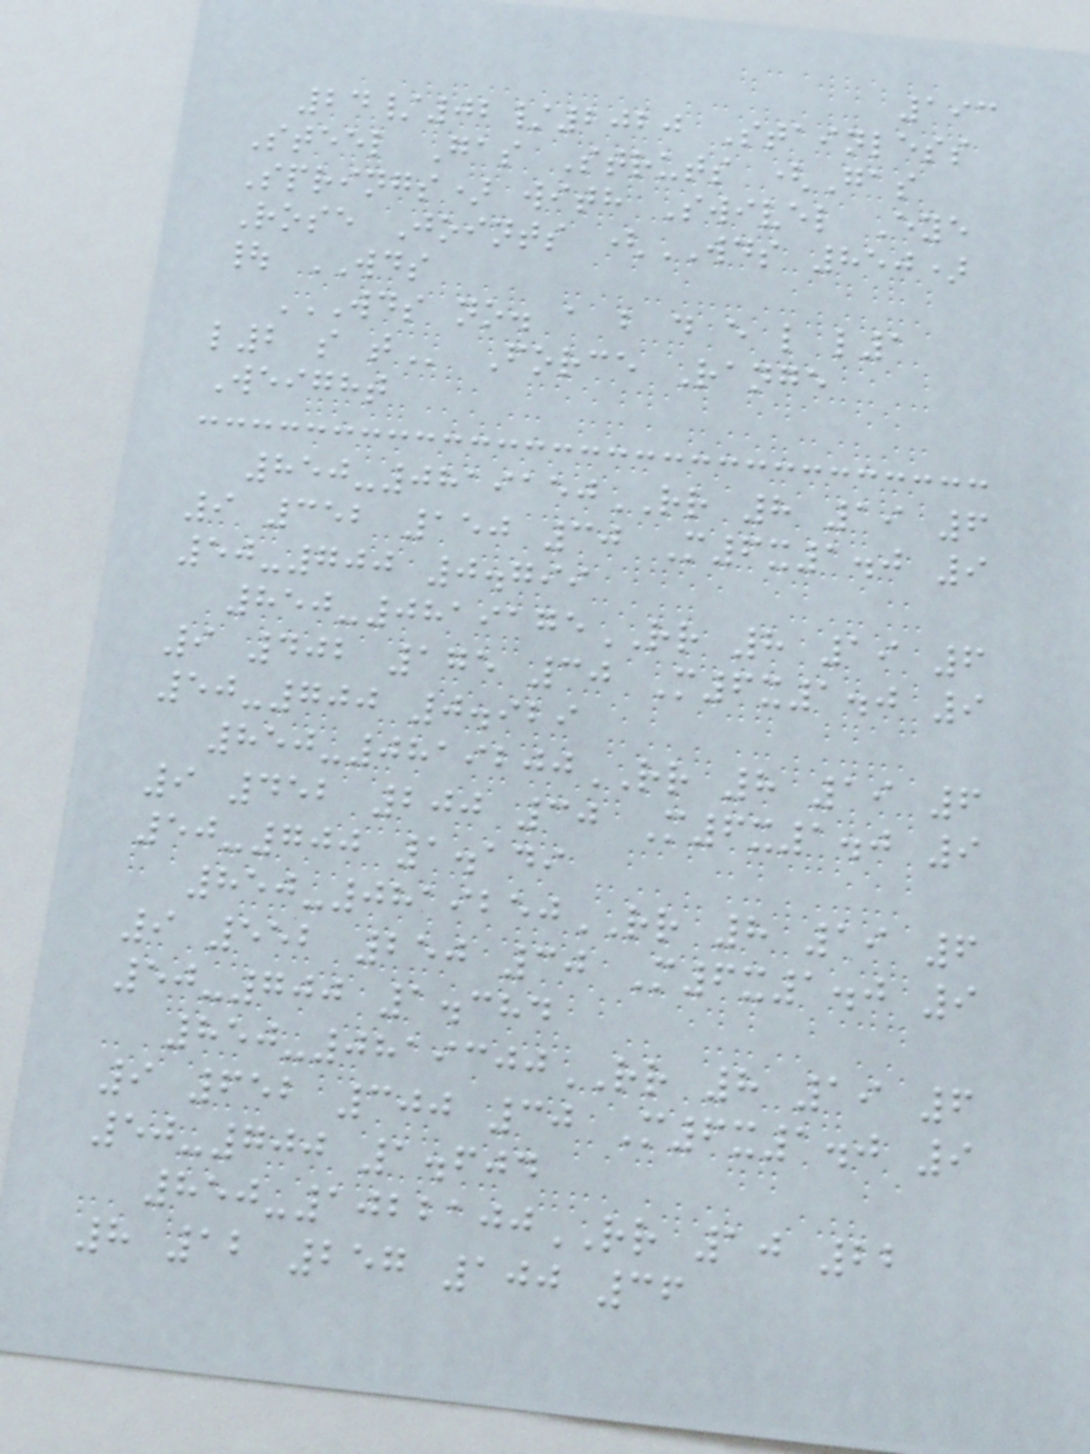193
24/02/2020 Stainless
Steel Gas Struts (Gas
Springs) with Swivel Eye
Rose Joints (WDS 850)
| WDS
WDS NO. A B D E L L1
L2 S T Force Range
Weight
850-0819150RR 8 19 6
9 352 150 30 M6x1.0 9
50-700 0.799
850-0819175RR 8 19 6
9 402 175 30 M6x1.0 9
50-700 0.929
850-0819200RR 8 19 6
9 452 200 30 M6x1.0 9
50-700 1.149
850-0819250RR 8 19 6
9 552 250 30 M6x1.0 9
50-700 1.384
850-0819300RR 8 19 6
9 652 300 30 M6x1.0 9
50-700 1.604
850-1022100RR 10 22
8 12 257 100 36
